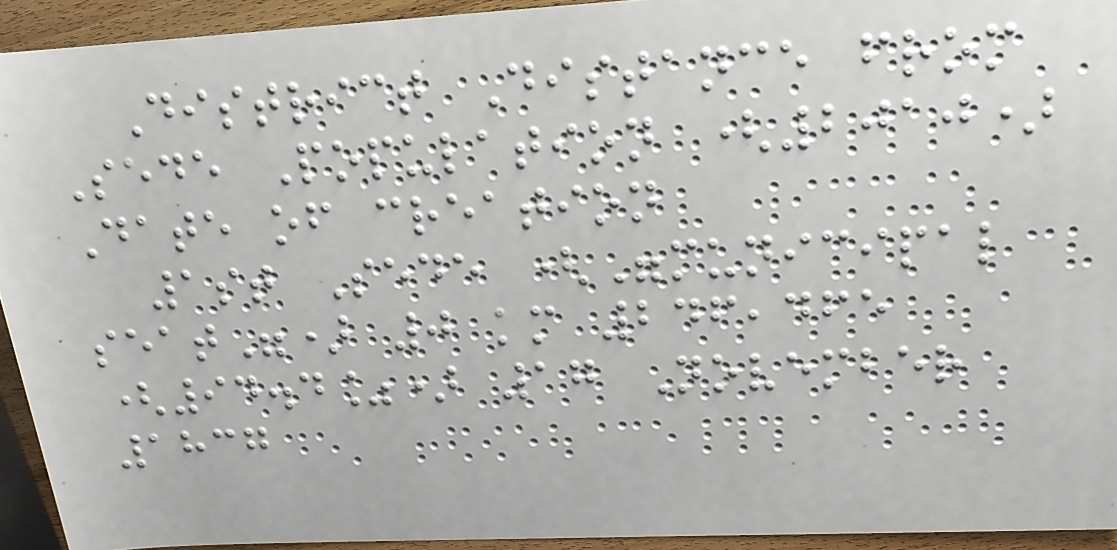District Distance from
Sede Population (2010)
Date of creation
1st Sede ("municipal
seat") 0 km 246,465
(94.4%) 17 November
1837
